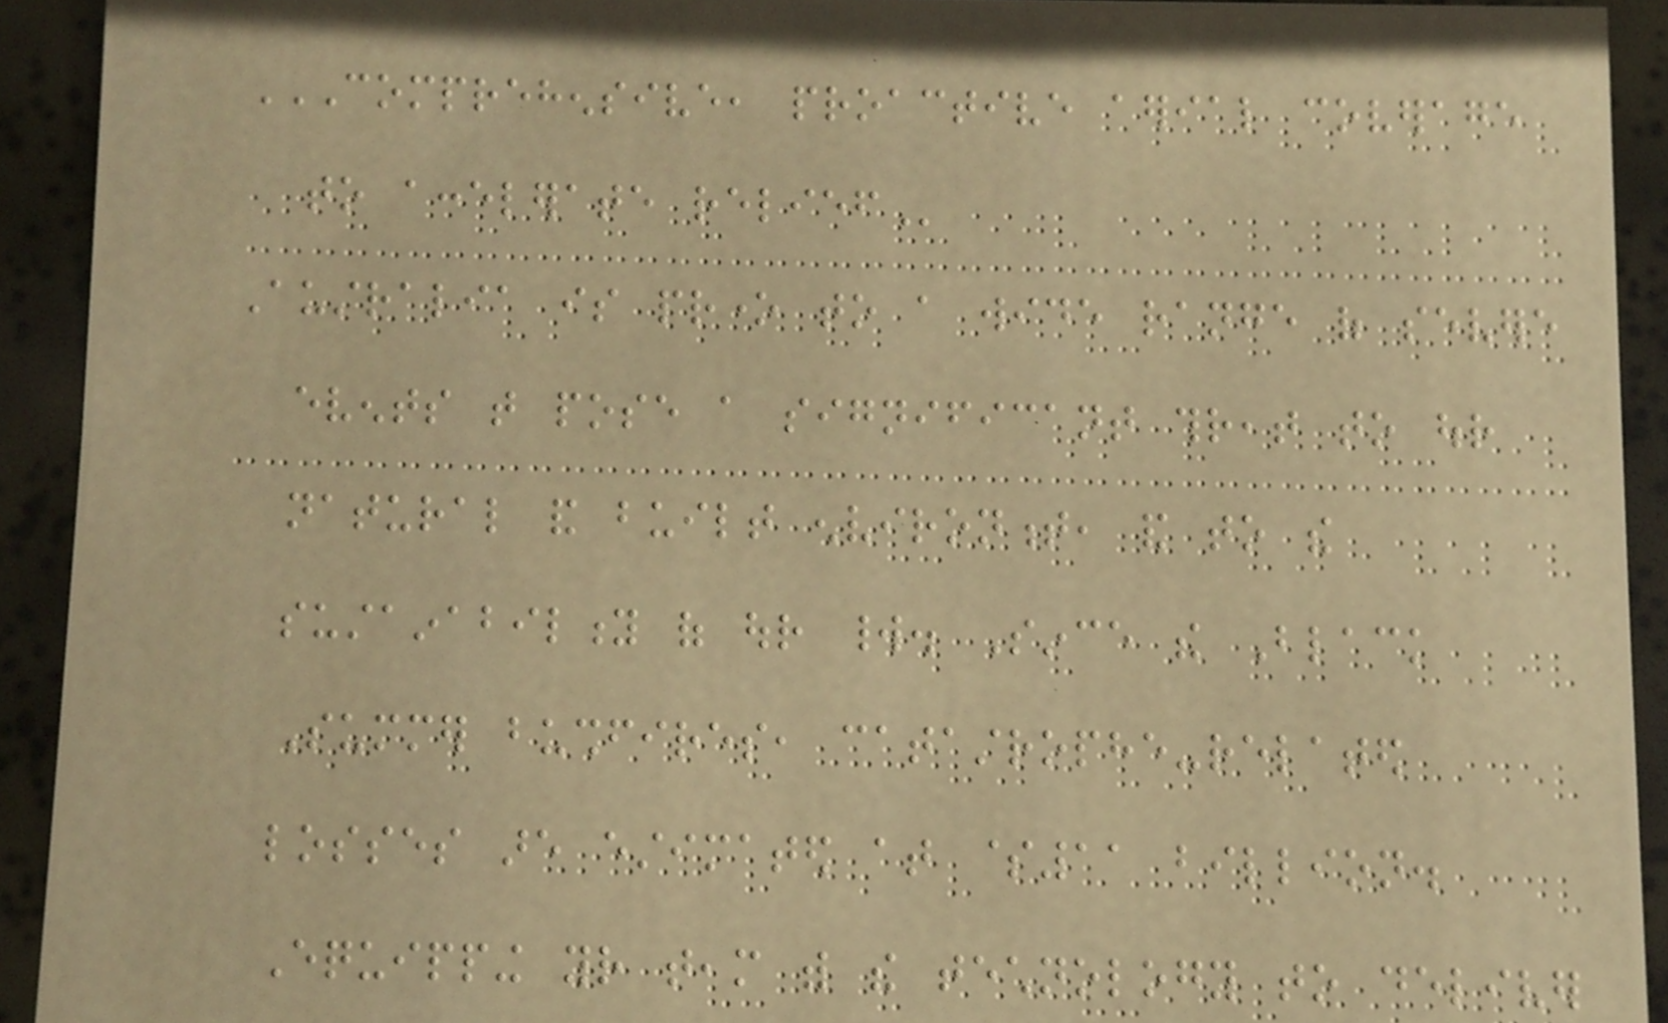COMPREHENSIVE, PROACTIVE AERIAL COVERAGE
TO ACCELERATE RELIEF
Australia is prone to a wide range of severe
events that pose a significant threat to our
natural and built environment, and to the
sustainability of our world. Since the Black
Summer bushfires, catastrophe-related
losses are estimated at $11 billion.
Equipping your team with the technology to deliver
